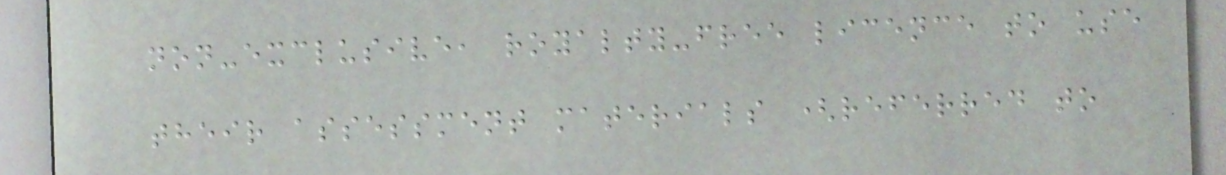non-exclusive, royalty-free licence to use
their assessment materials (referred to
